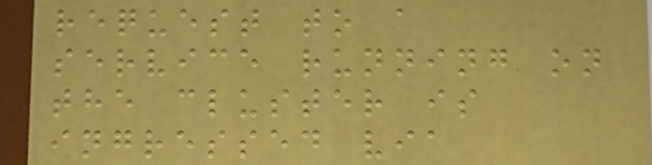request to a
service running on
the cluster is
ingressed via
